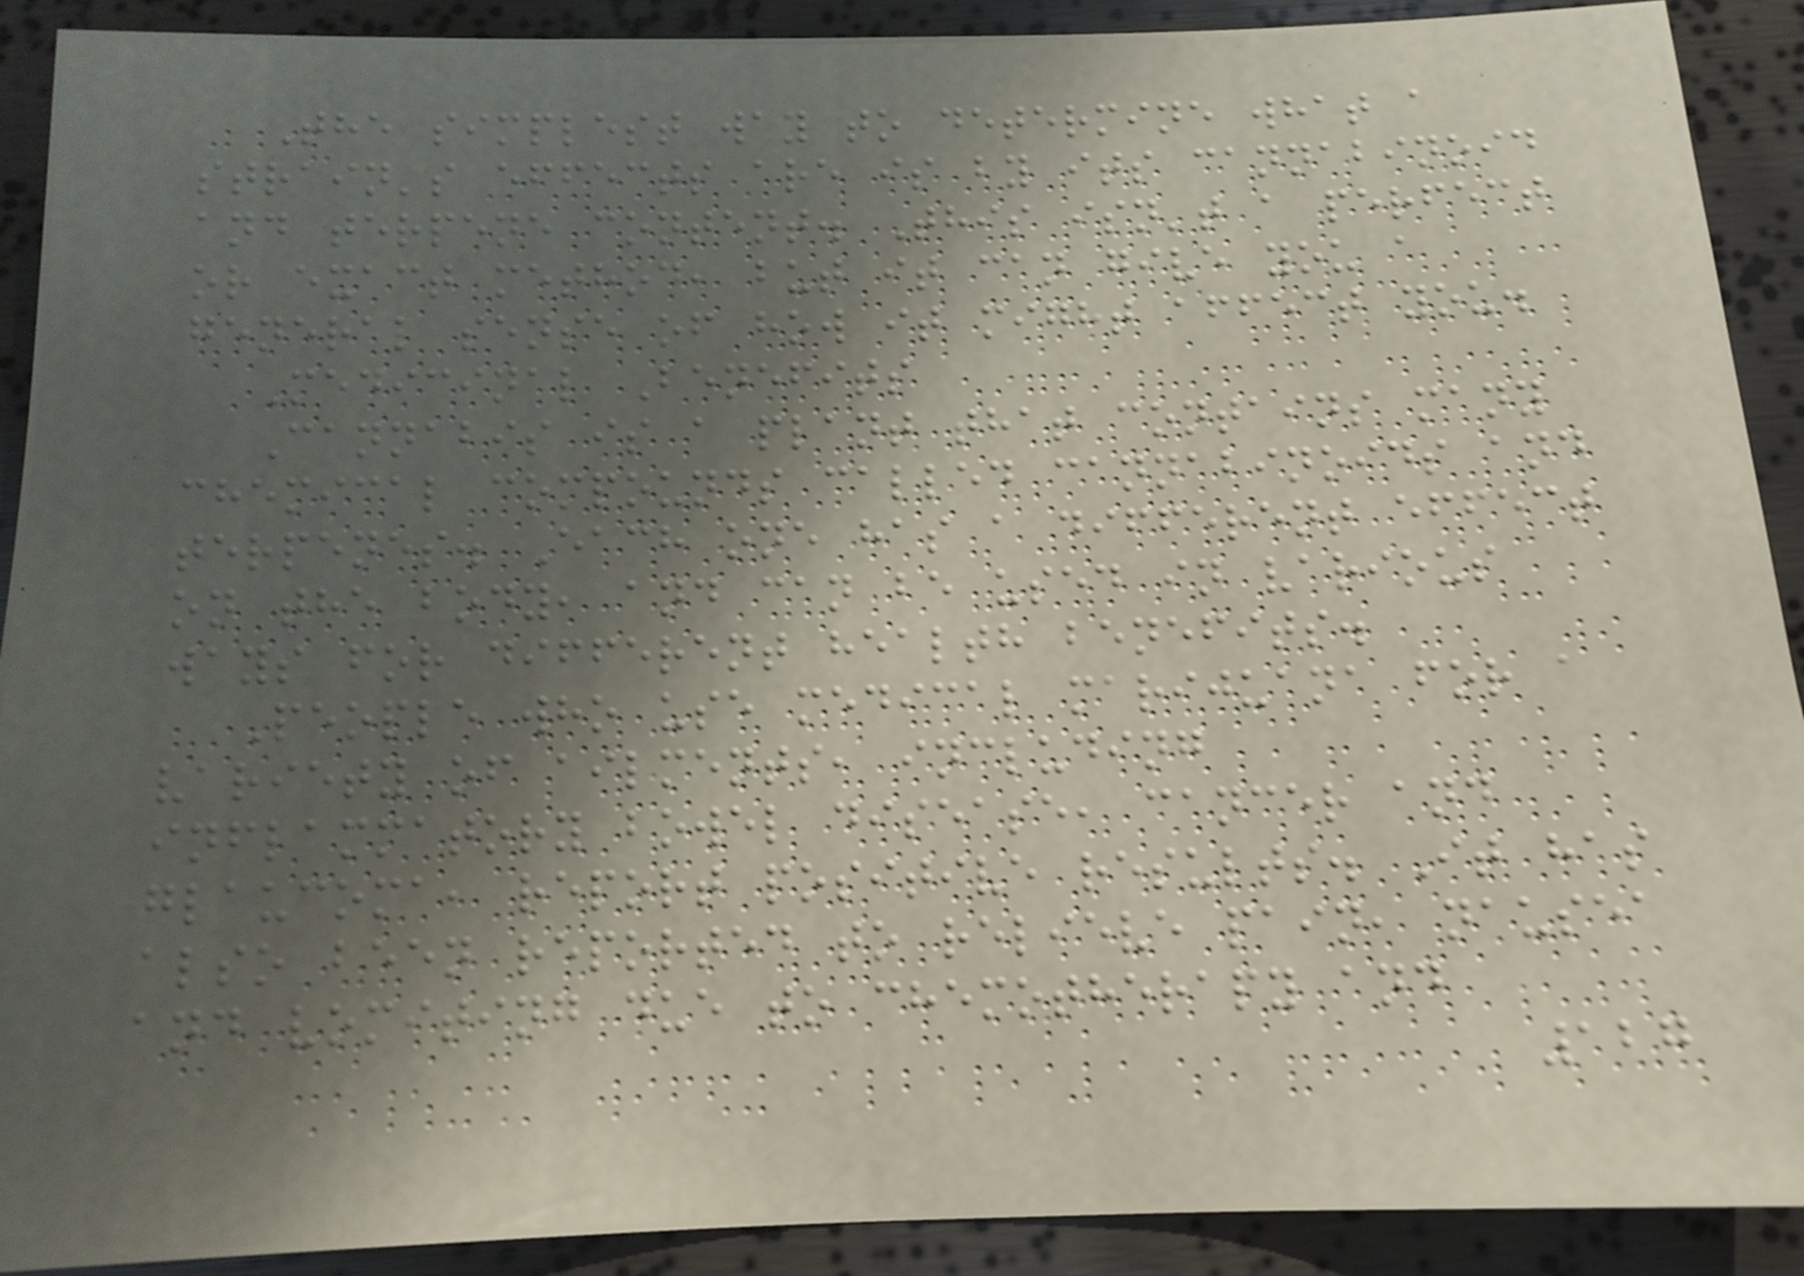The simplest way to determine what a
strain's effects are is by its cannabinoid
and terpene content. This isn't a perfect
or exact method, but it can give you a
general sense of how it might affect you.
Medicinal Benefits
Cannabis is a plant that contains many
chemical compounds called cannabinoids and
terpenes. Each one has a different effect
on the body, and can be used in various
ways for different health benefits.
People who use medical marijuana for a
variety of ailments, including
inflammatory bowel disease, cancer and
glaucoma, report positive results. It has
also been reported to relieve pain, nausea
and vomiting due to chemotherapy and
127
